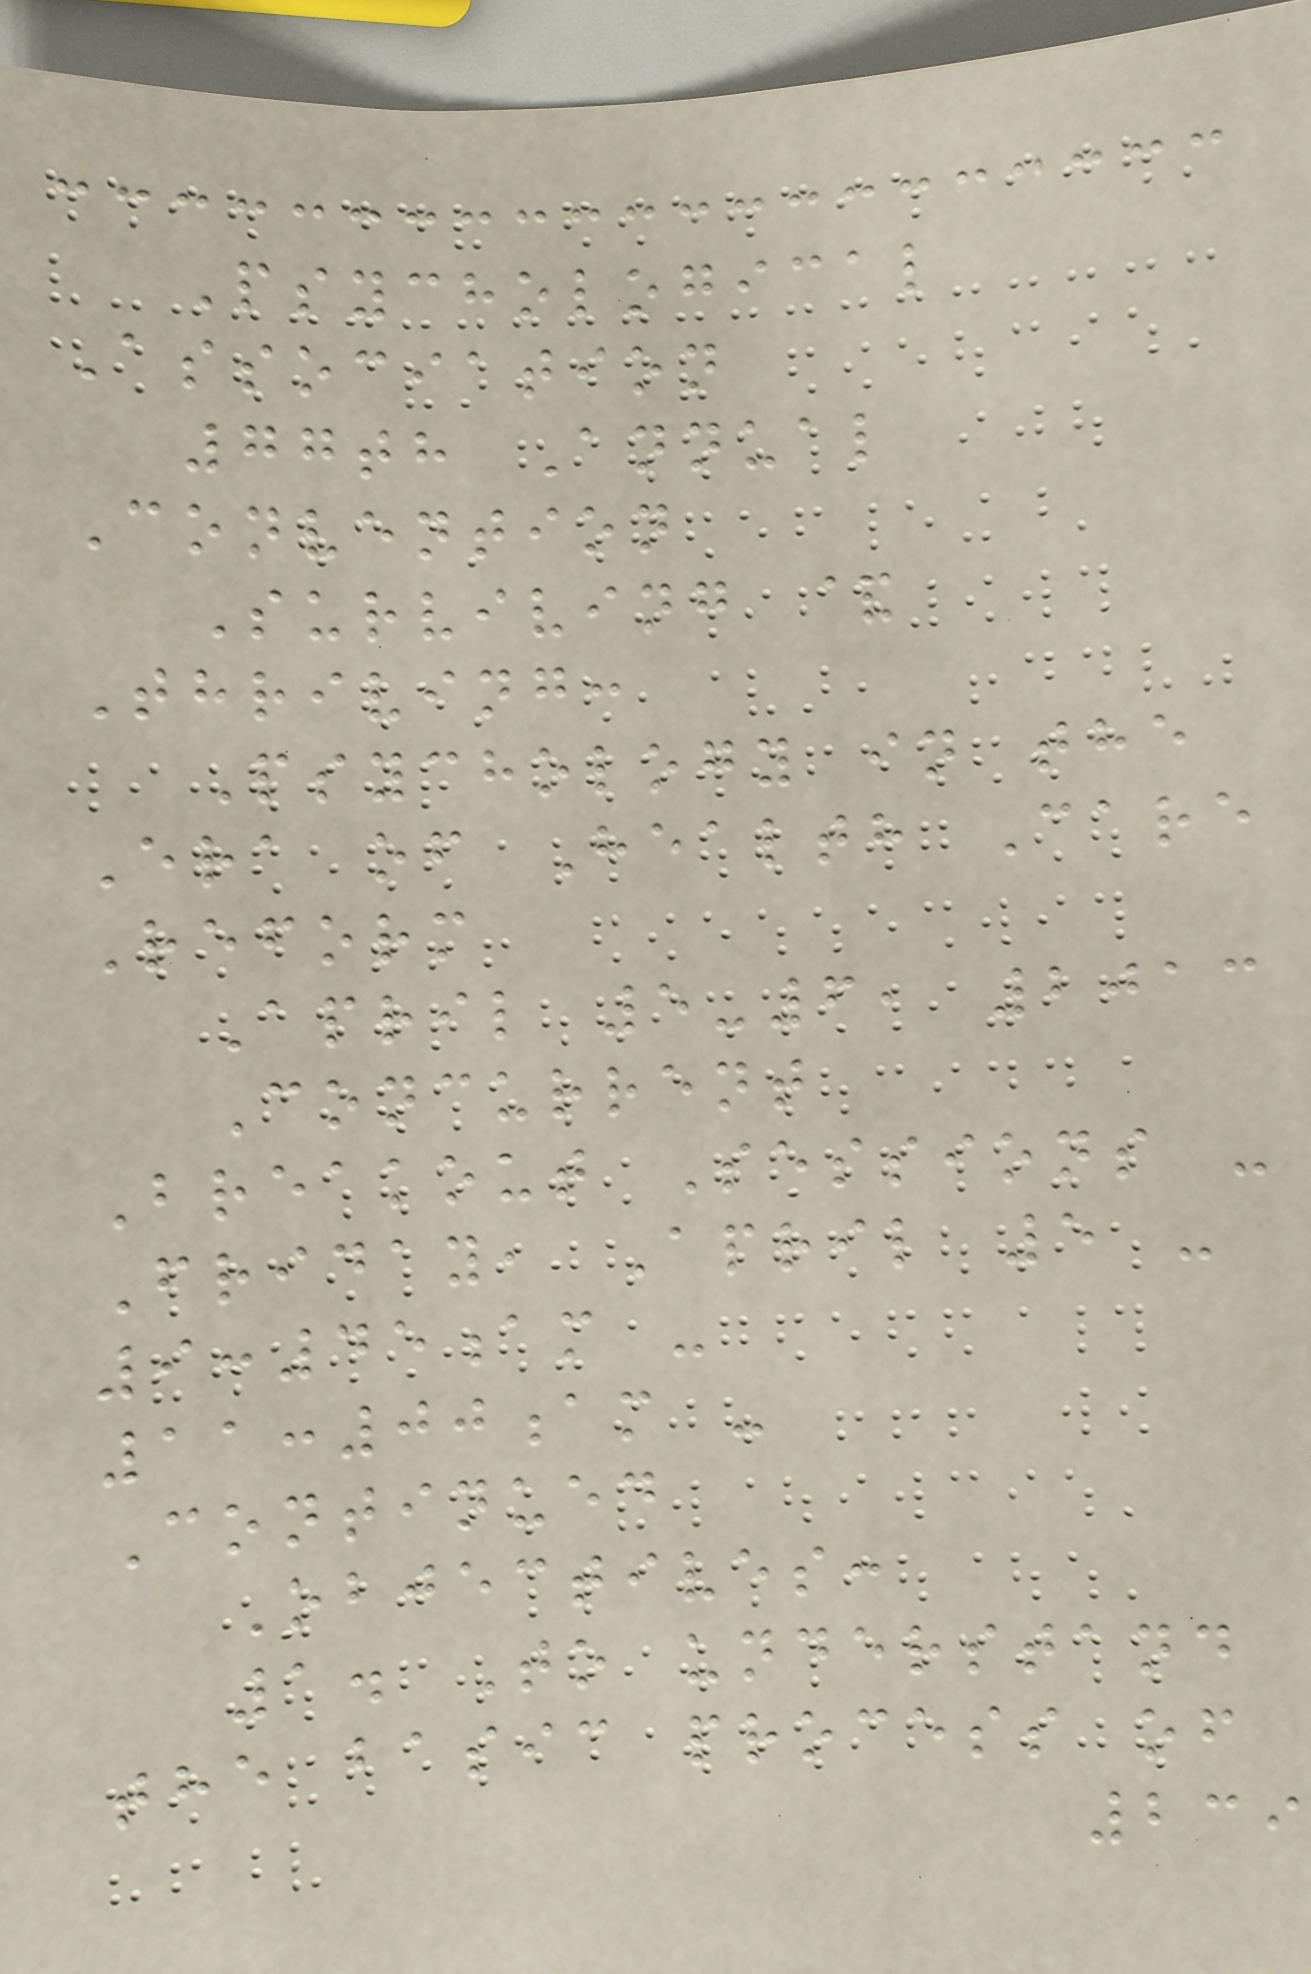Psychological
Association
77th Annual
Convention
Surviving &
Thriving:
Psychology in the
Era of Health Care
Reform
April 5-6, 2013
Concurrent
Breakout Sessions -
Friday, April 5 -
9:45am -
11:00am -
Continued
Objectives:
1. To understand
the basic process of
239
